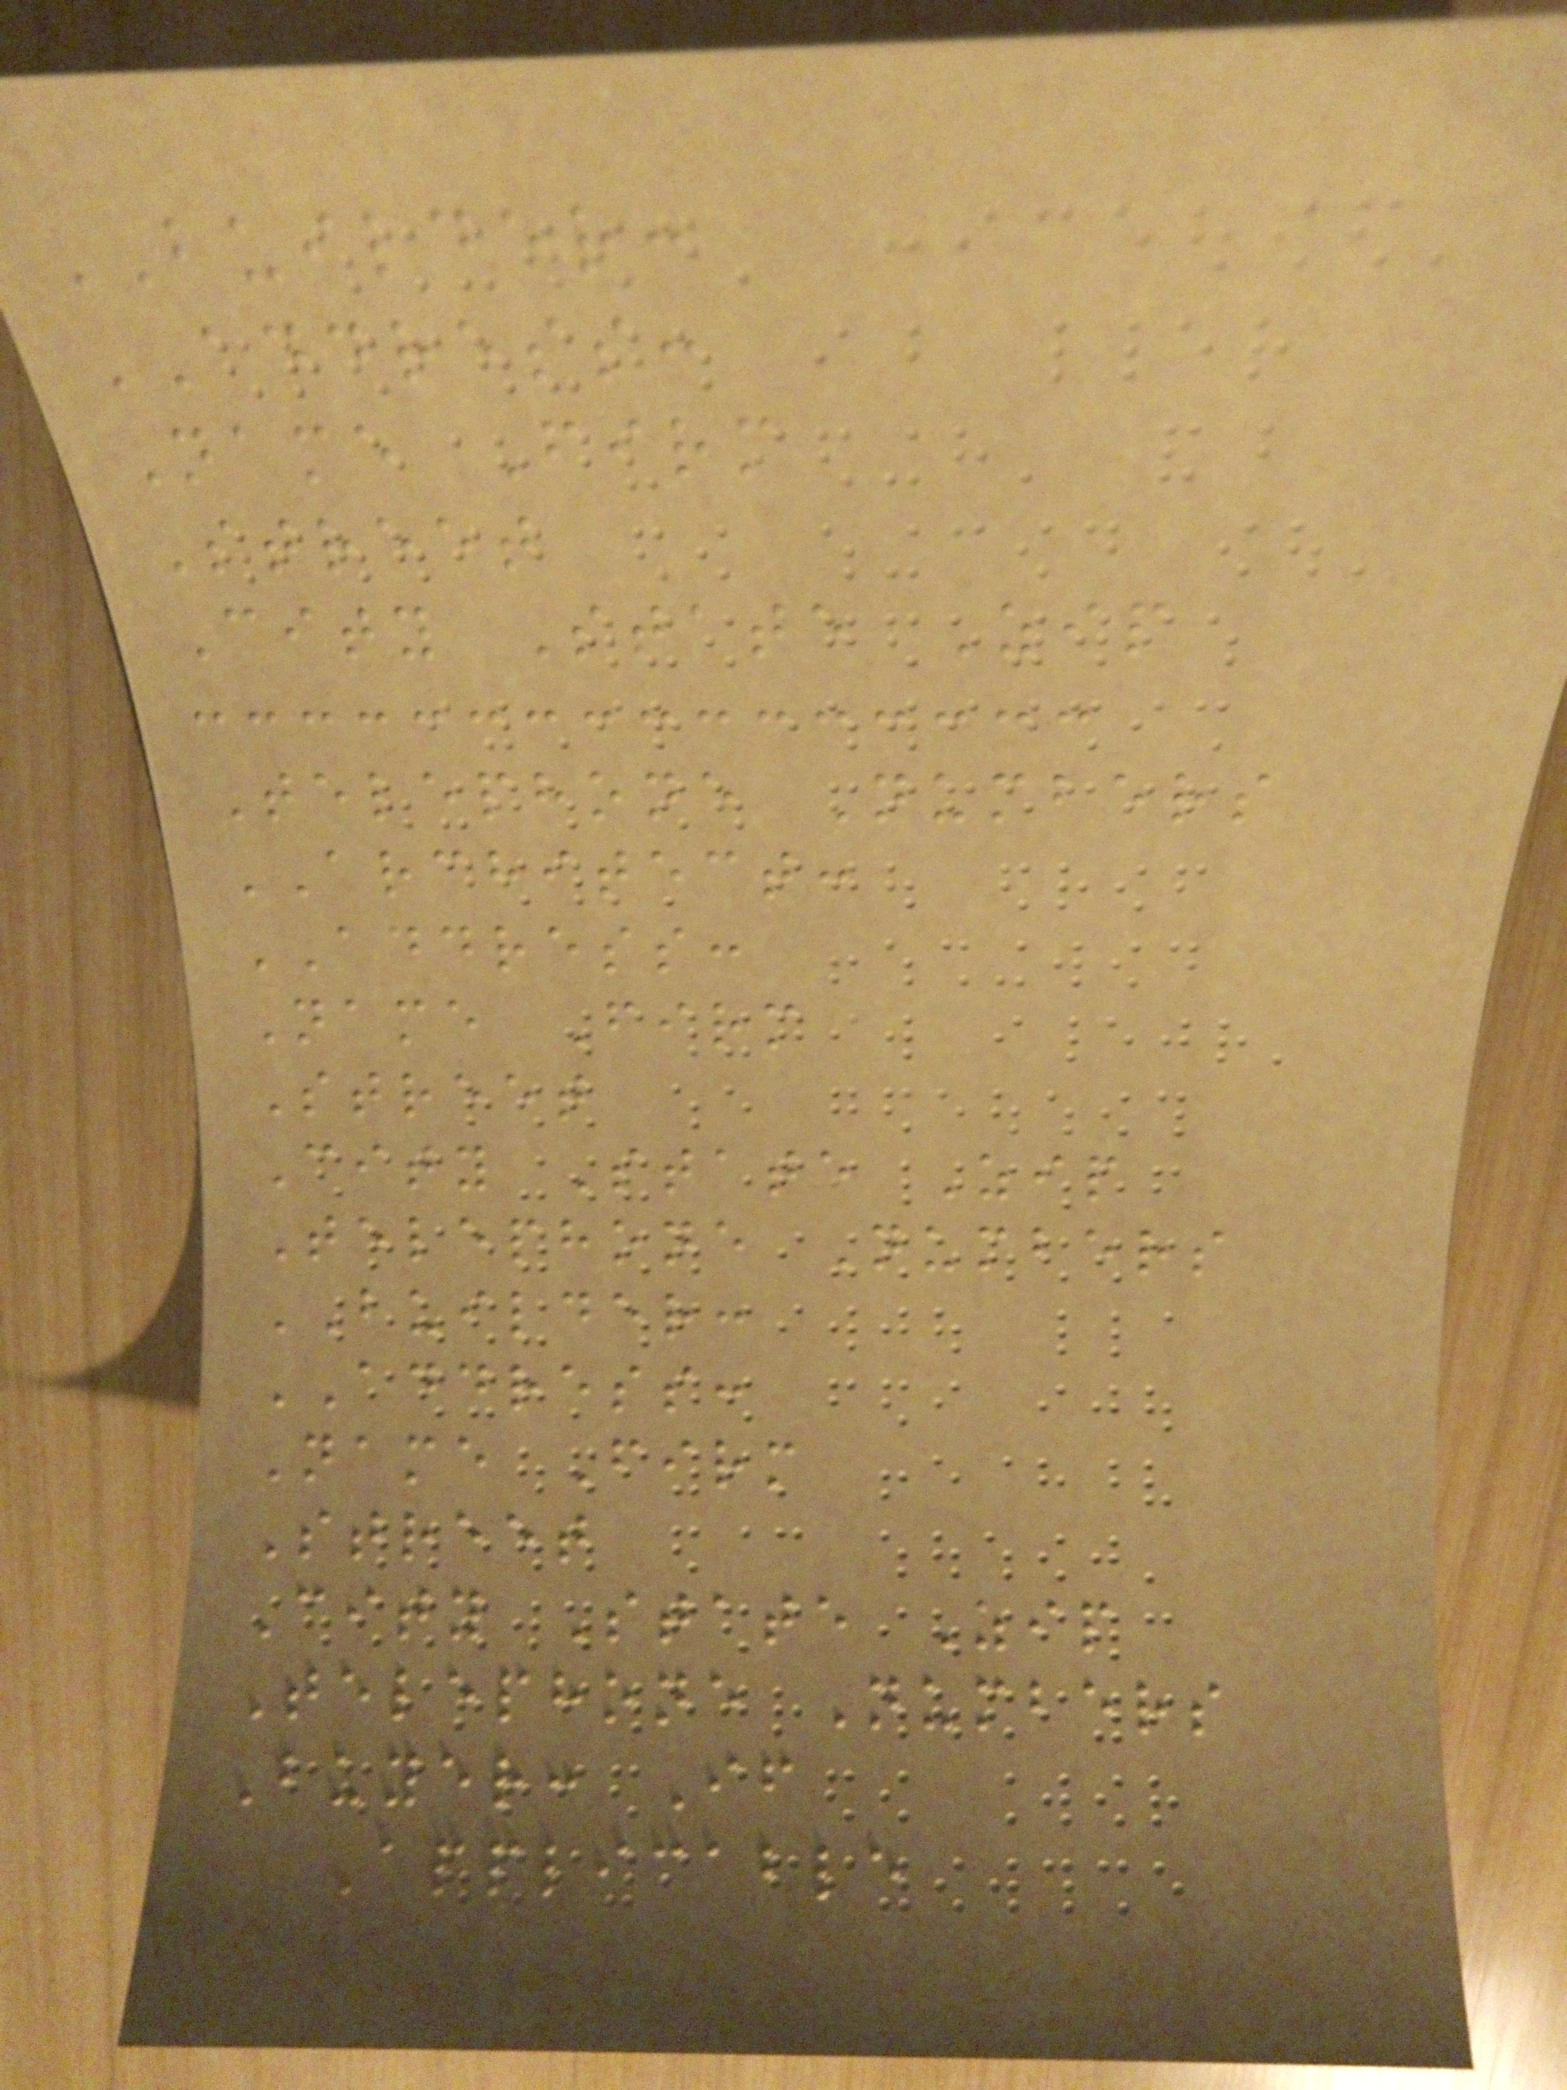BUILDER:
ADDRESS:
Name Firm
Street
City State Zip
Telephone Numbers
ARCHITECT:
ADDRESS:
Name Firm
Street
City State Zip
Telephone Numbers
BUILDER:
ADDRESS:
Name Firm
Street
City State Zip
Telephone Numbers
Buyer: If
Applicable
